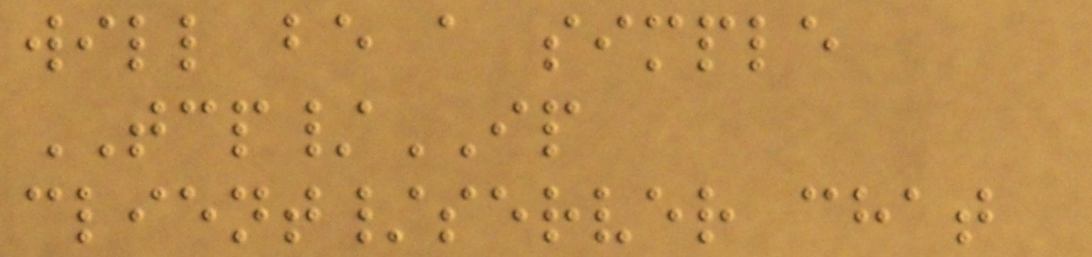will be a simple
TCP/IP
client/server chat
